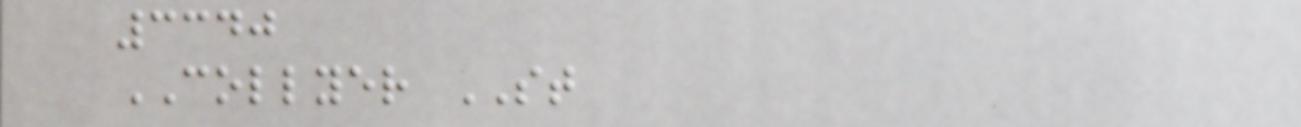3340
COLLYER ST
